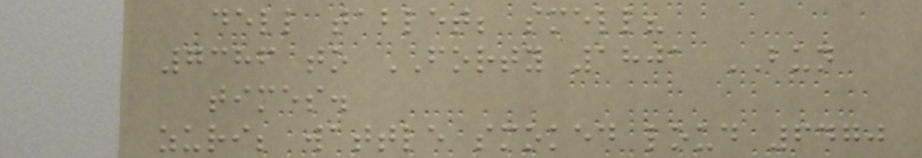dell tablet; smell?
7386 to FORTY 1801 BUN
times.
zuri; wattle smoked loud 6470
